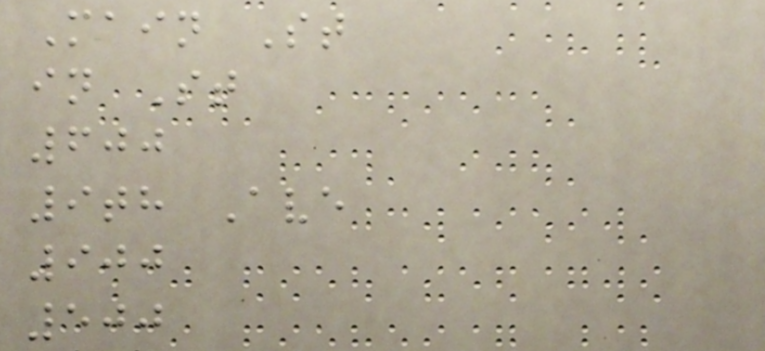Main St
in St
600
9th Ave
900
500
